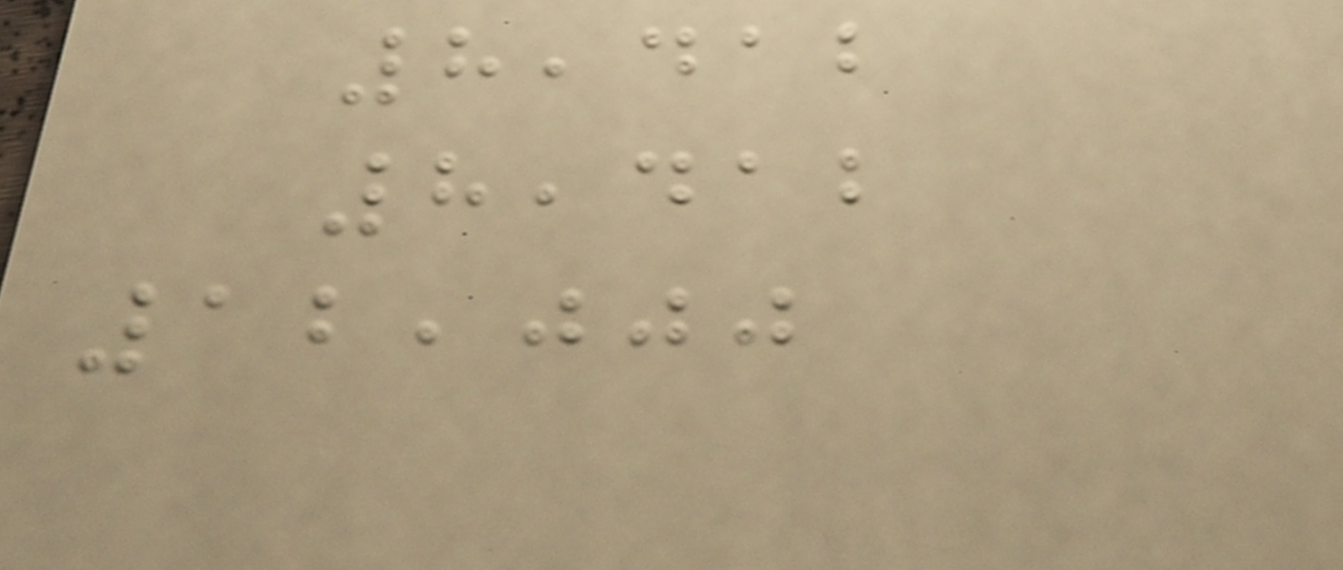8,412
8,412
12,000
